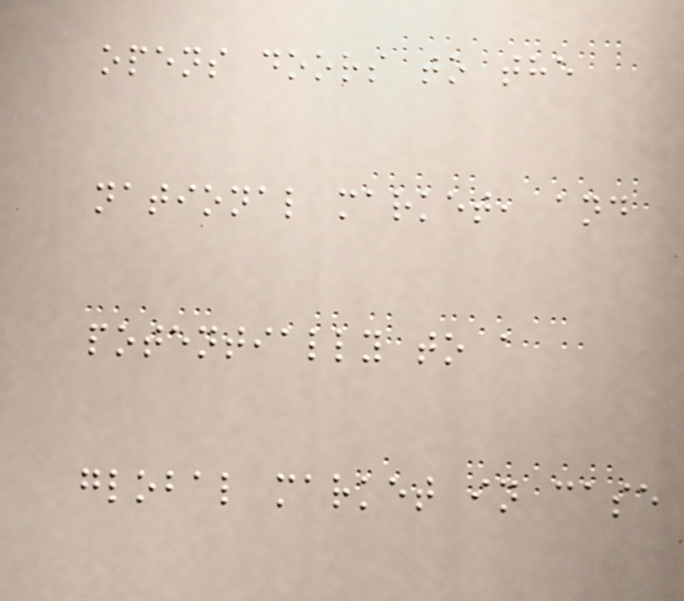opens doors to the
national market, and
potentially to a
global market in case
